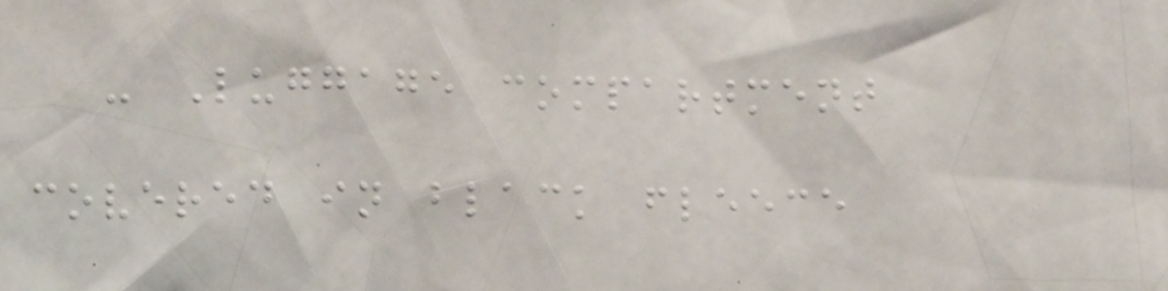- Luggage compartment
covered in black fleece
